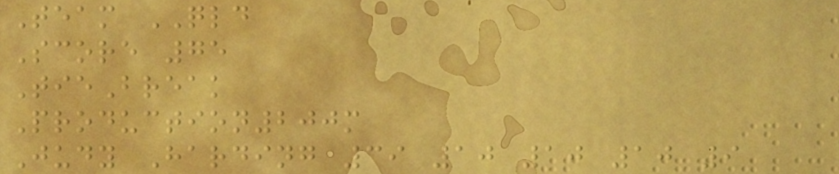Team QLD
Score 75
TieBreak
Production200m
Judy Harding 39 10 10 10 9
